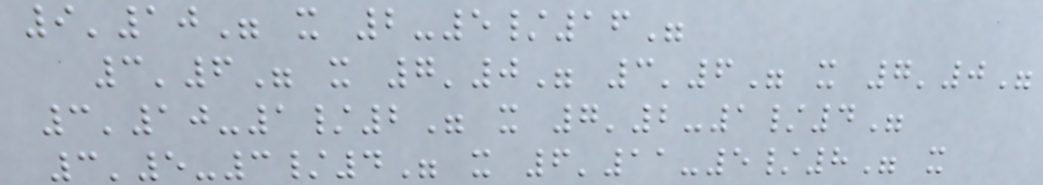9'10" x 2-5/16"
3'6" x 7'0" 3'6" x 7'0"
3'10-1/2" x 7'2-1/4"
3'5-3/4" x 6'11-5/8" x
